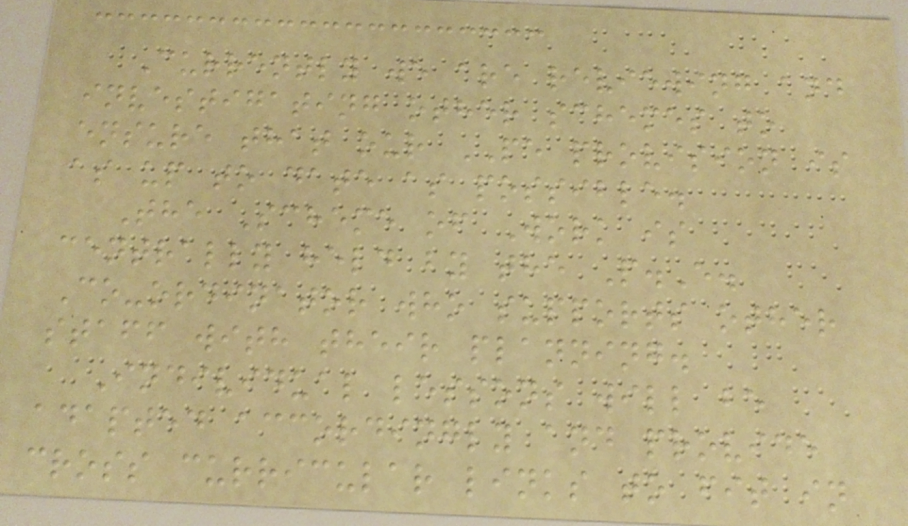Currently we are reviewing and
investigating other schemes to
ensure that our PE provision is
as up to date as possible.
The Scheme of Work is
centrally held by the P.E.
Co-ordinator who supports other
staff with their planning.
Individual lessons will be
adapted accordingly and provide
cross curricular links to fit in
